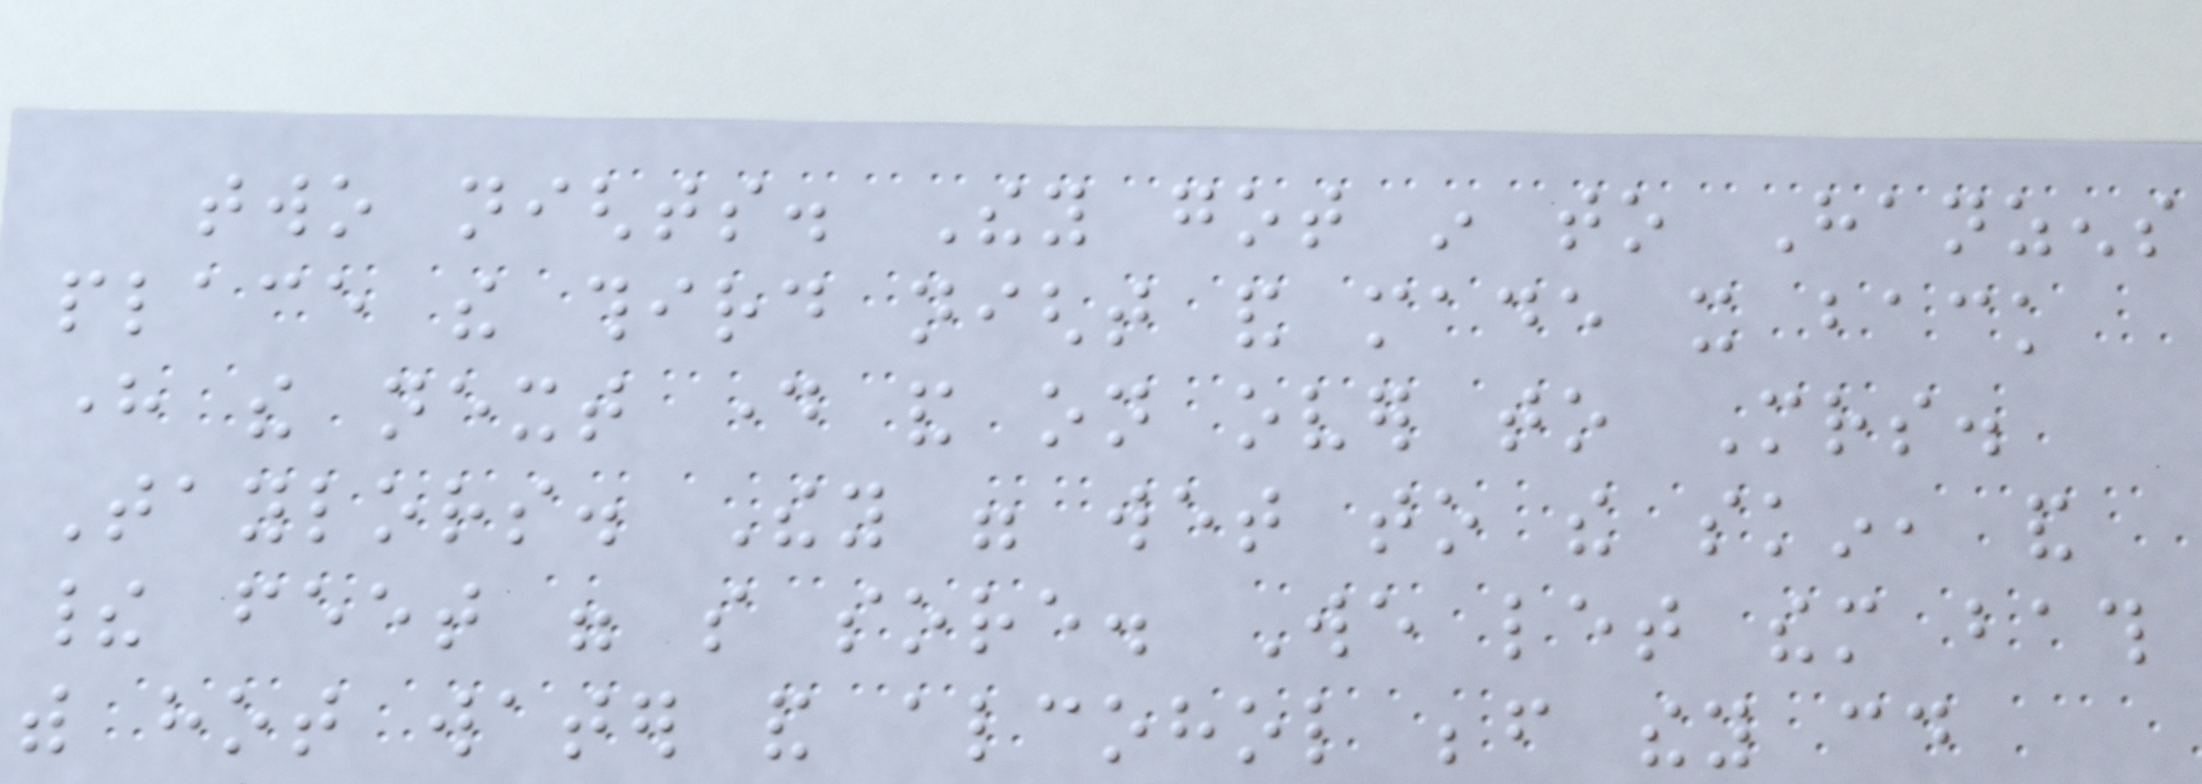two nights. They got in to Hanzens
place the third night and made it back
here the next day and on over to Mrs.
Taylors. They were wet to the skin, and
their feet were so sore. We let them bath
with hot water and alcohol before they could
